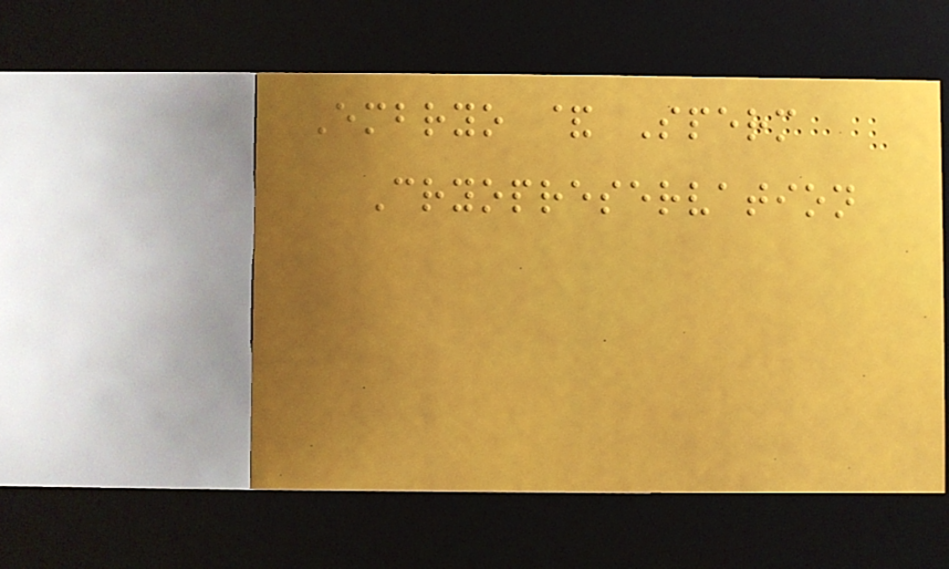Embryo & Sperm
Cryopreservation
